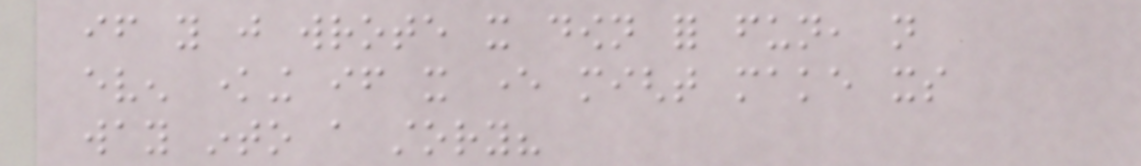if you just wrote it down for fun, not
even knowing if it ever might make its
way into a story?
